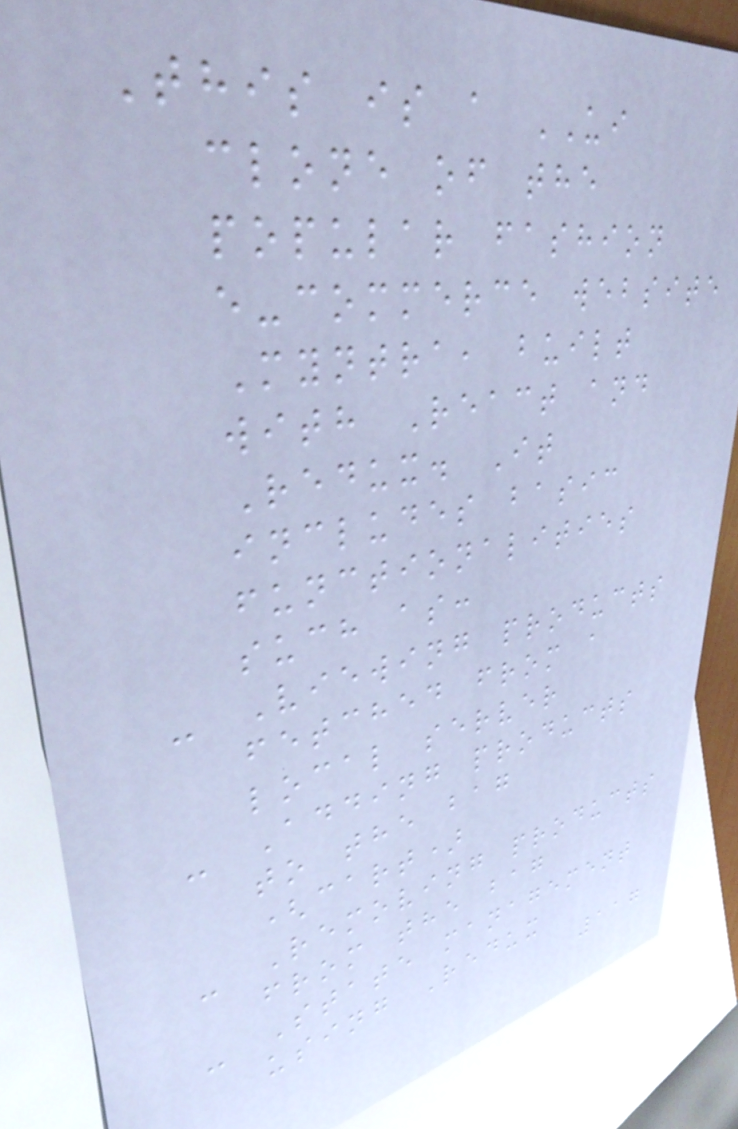This is a UI
clone of the
popular fashion
e-commerce website
Myntra, built
with React and
Redux. It
includes basic
functionalities
such as:
- Viewing products
fetched from a
local server
- Adding products
to the bag
(cart)
- Removing products
from the bag
- State management
using Redux
117
